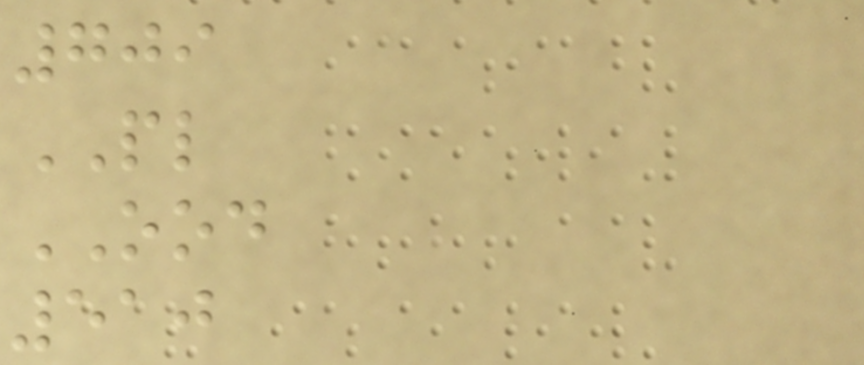709
PL
OOD
510
